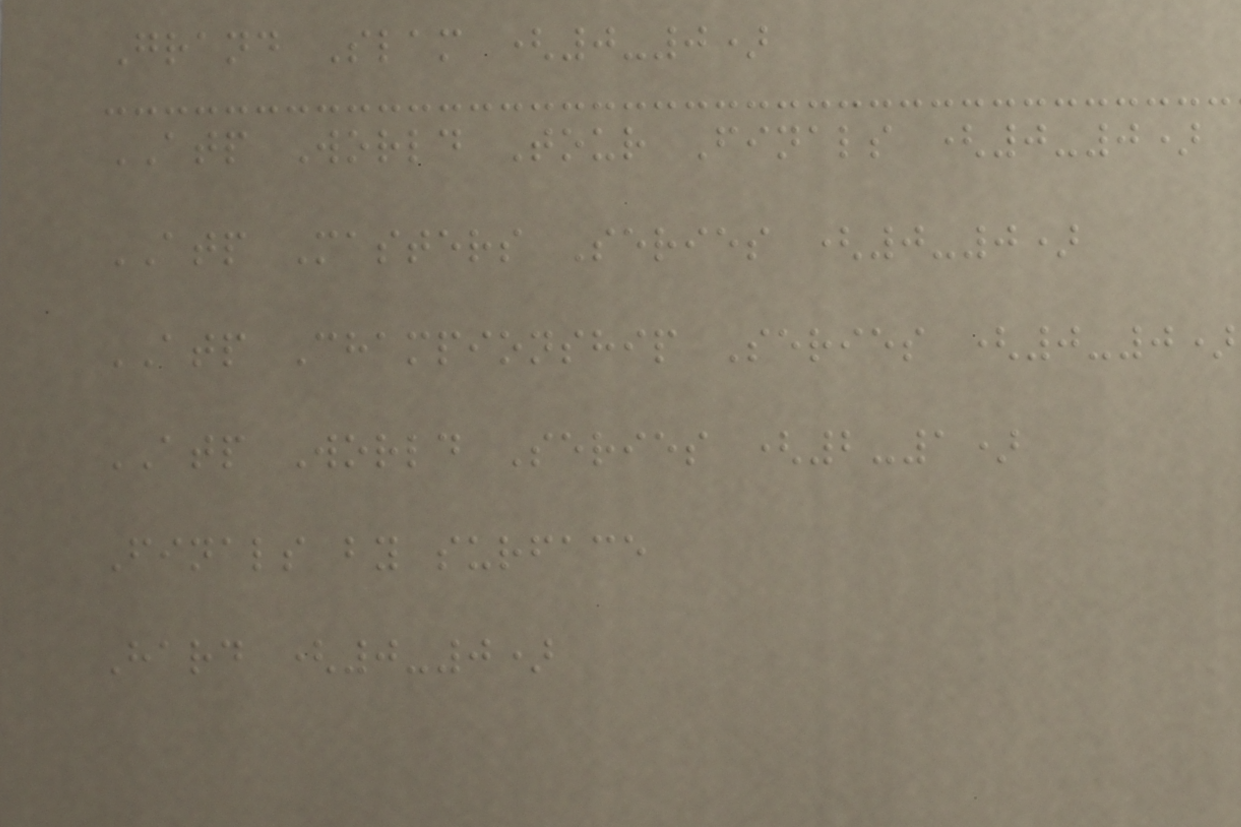Grand Slam (0-0)
ATP World Tour Finals (0-0)
ATP Masters Series (0-0)
ATP Championship Series (0-0)
ATP World Series (2-1)
Finals by surface
Hard (0-0)
